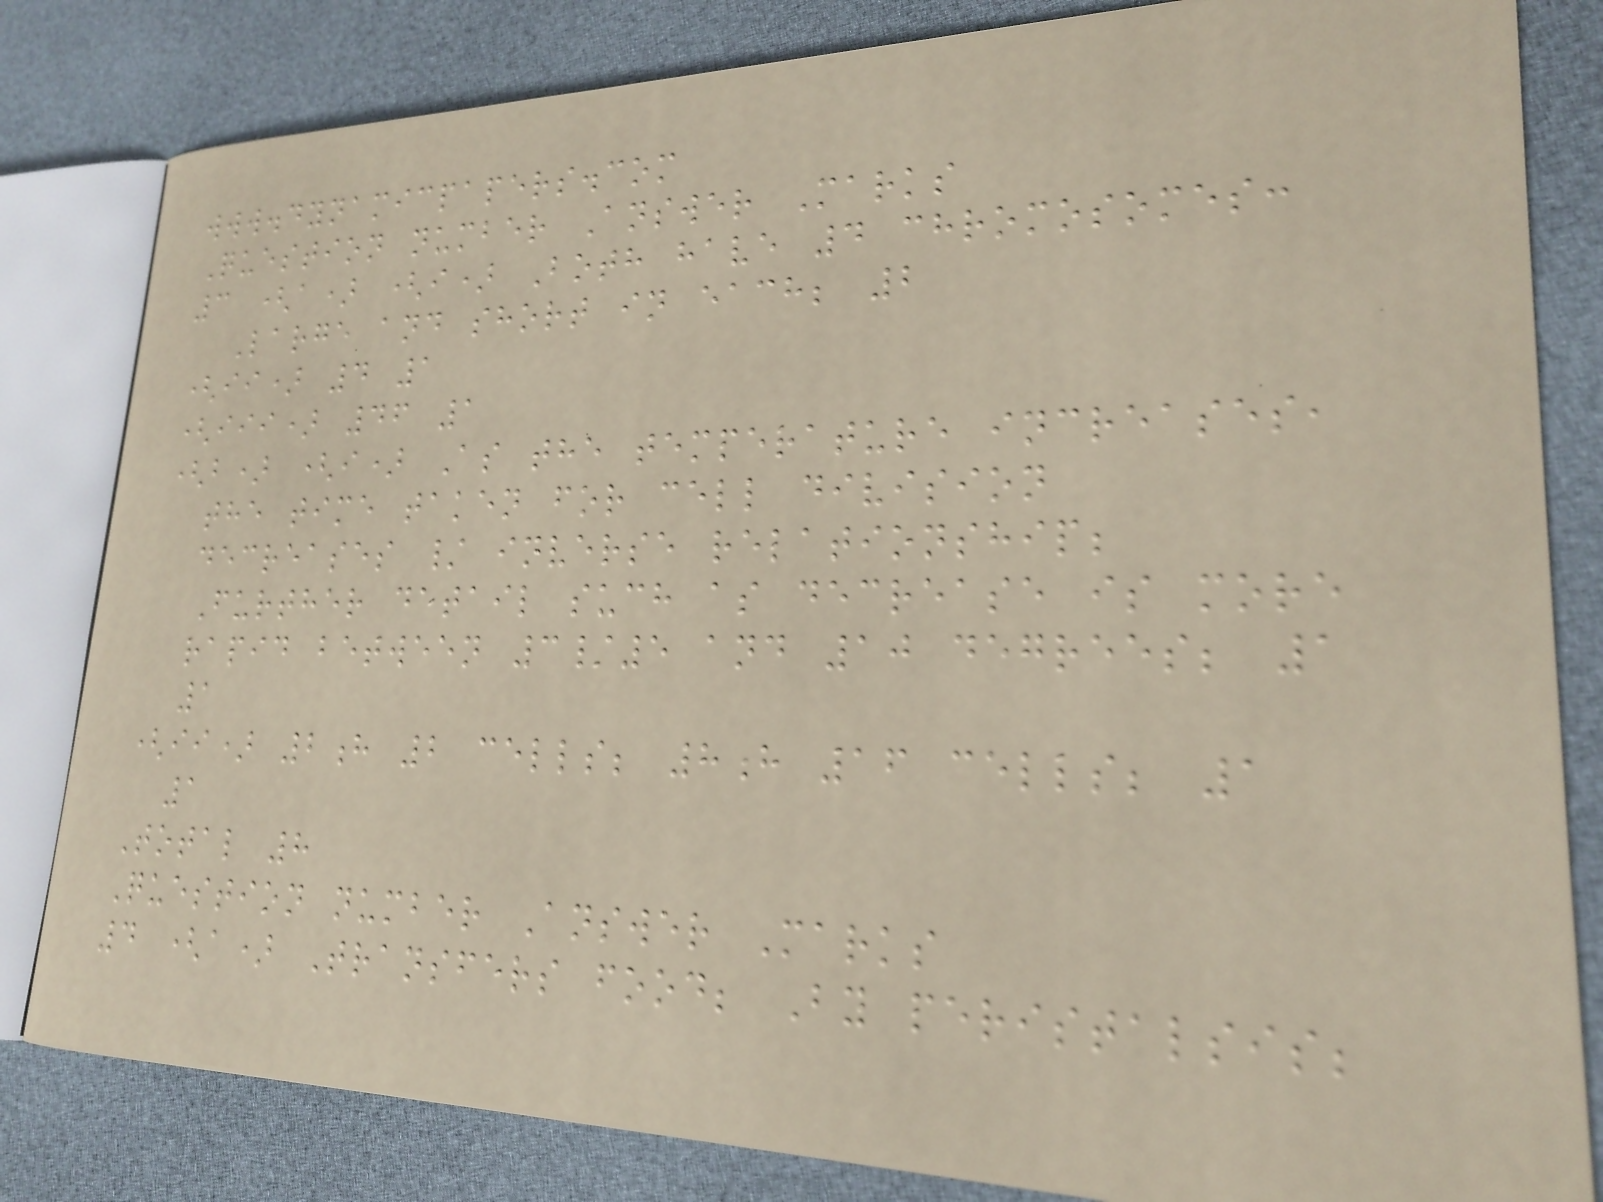www.dynamicpapers.com
Question number Answer Marks
3 (a) (i) Both have 4 chromosomes:
Large and short in each; 2
(ii) 4 1
(iii) 46 1
(b) (i) As the temperature increases,
the time taken for cell division
decreases / inverse relationship;
Further detail such as decrease is more
rapid between 3/5 and 10 degrees; 1
1
(ii) 2h 2 cells; 8h 16 cells; 1
1
Total 8
Question number Answer Marks
4 (a) Transfers food; By peristalsis;
